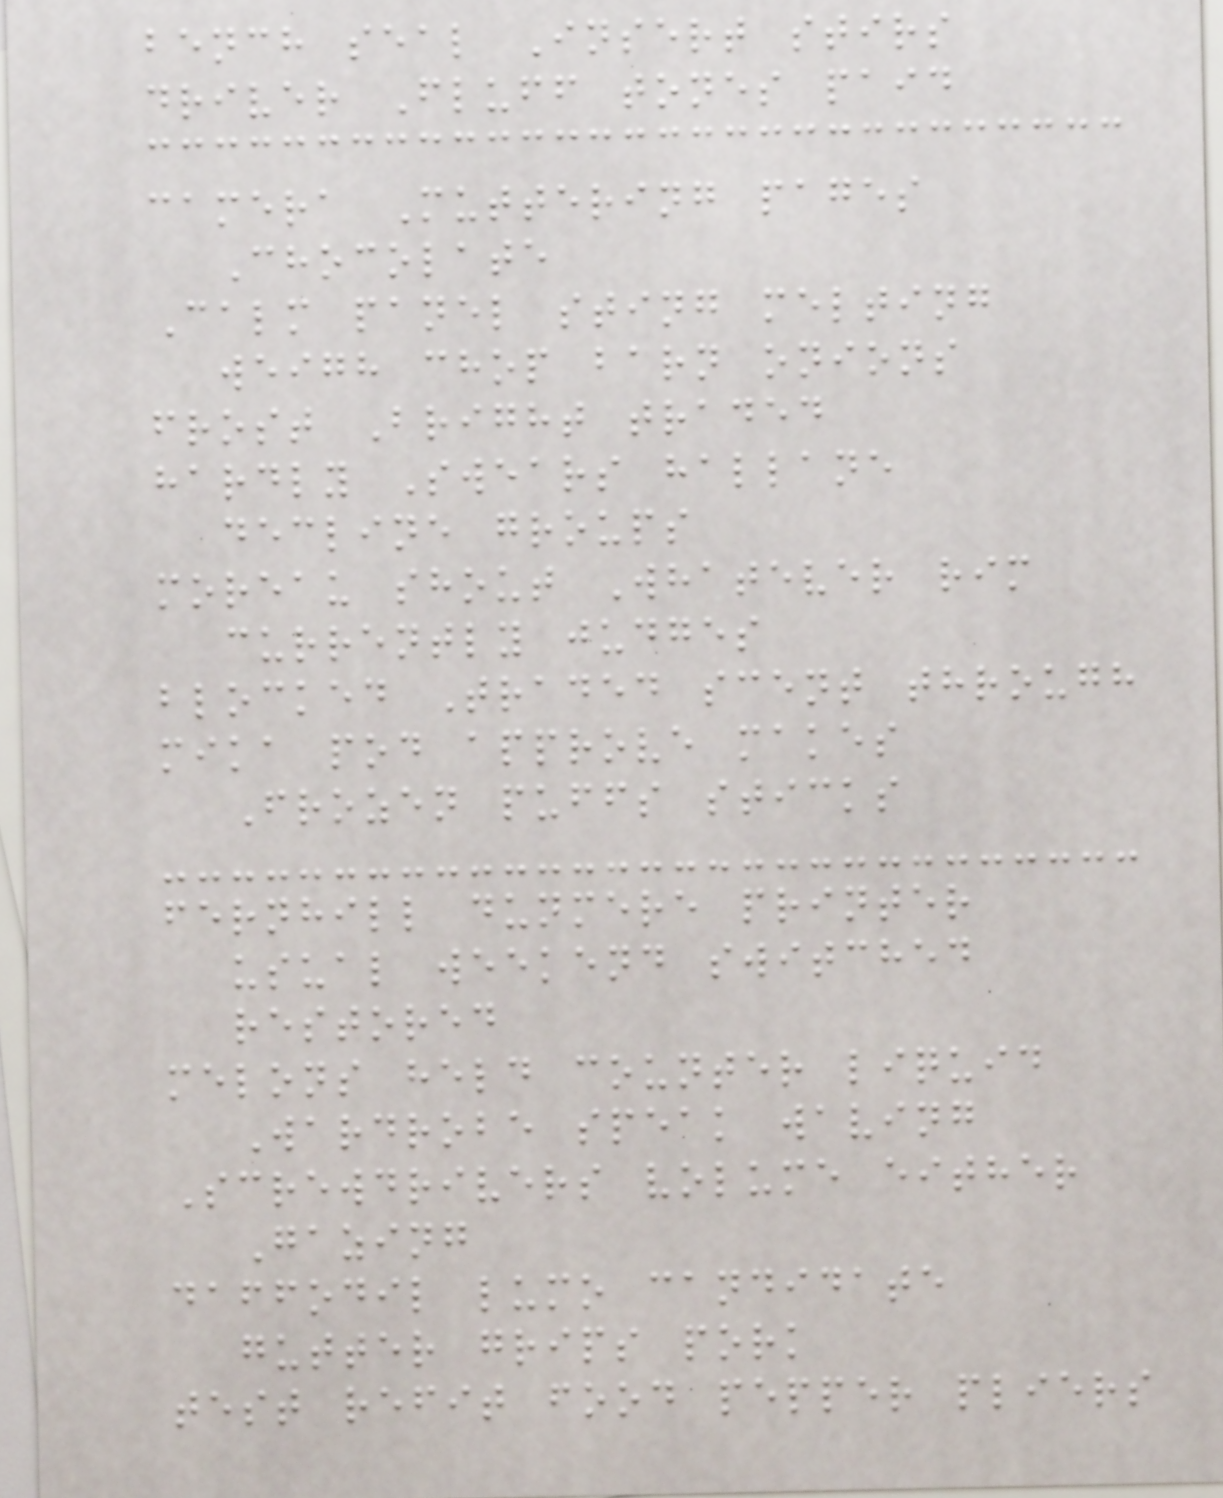bench seal Insert stirs
driver Fluff tones paid
camera Muttering pages
Chocolate
Calm panel sting melting
weigh chop barn onions
frost Bright traded
hardly Swears hallane
decline groups
moreau shout Whatever rim
currently judges
blocked Traded scent through
mika pod approve makes
Frozen puffs sticks
fernhill dunmere printer
usual weekend switched
restored
melons held counter liquid
Wardrobe speak waving
Screwdrivers volume either
Gazing
daffodil lumo candidate
gutter grips pork
test refit food pepper pliers
